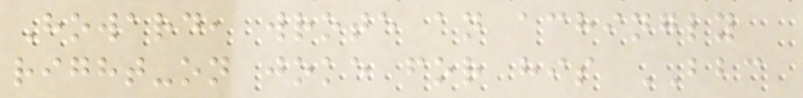Howard, wrote an achingly
right-on joke for his BBC
